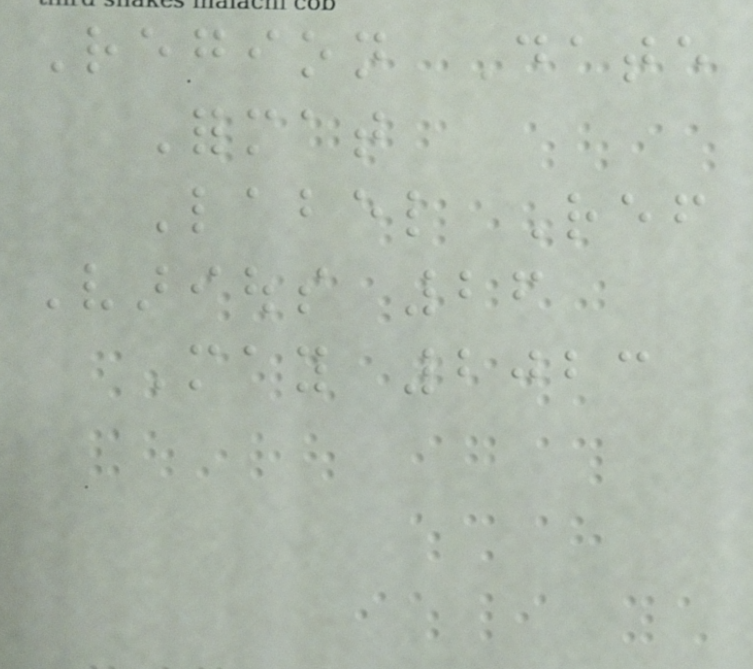Region Date
Format
Label Ref
Various 26
May 2023
